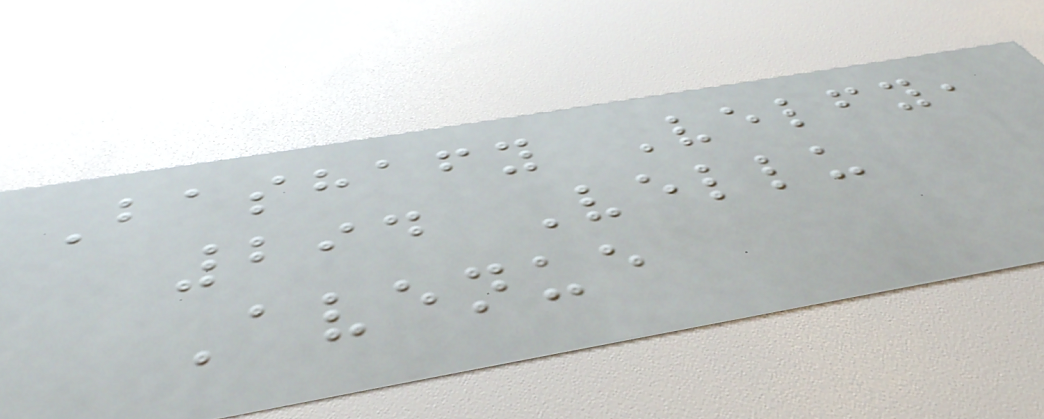Bashafy Velfy,
294 Vellu
Avenue
